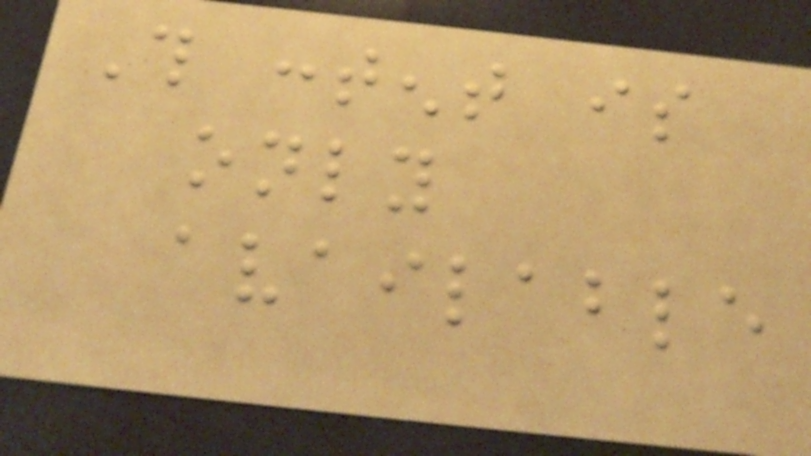This content is
only
available
